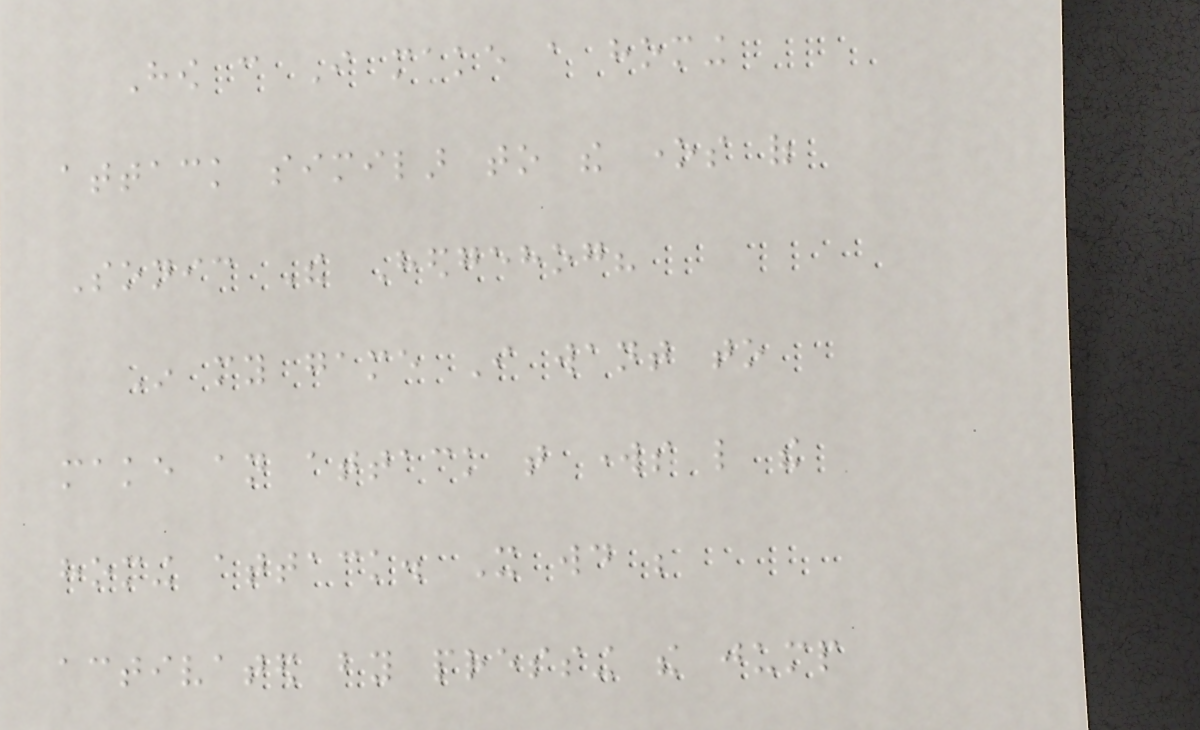How can I make a homing
attack similar to the ones of
Sonic The Hedgehog?
In my game I want to
make an attack that works like the
homing attack. It would be
activated by pressing the jump
